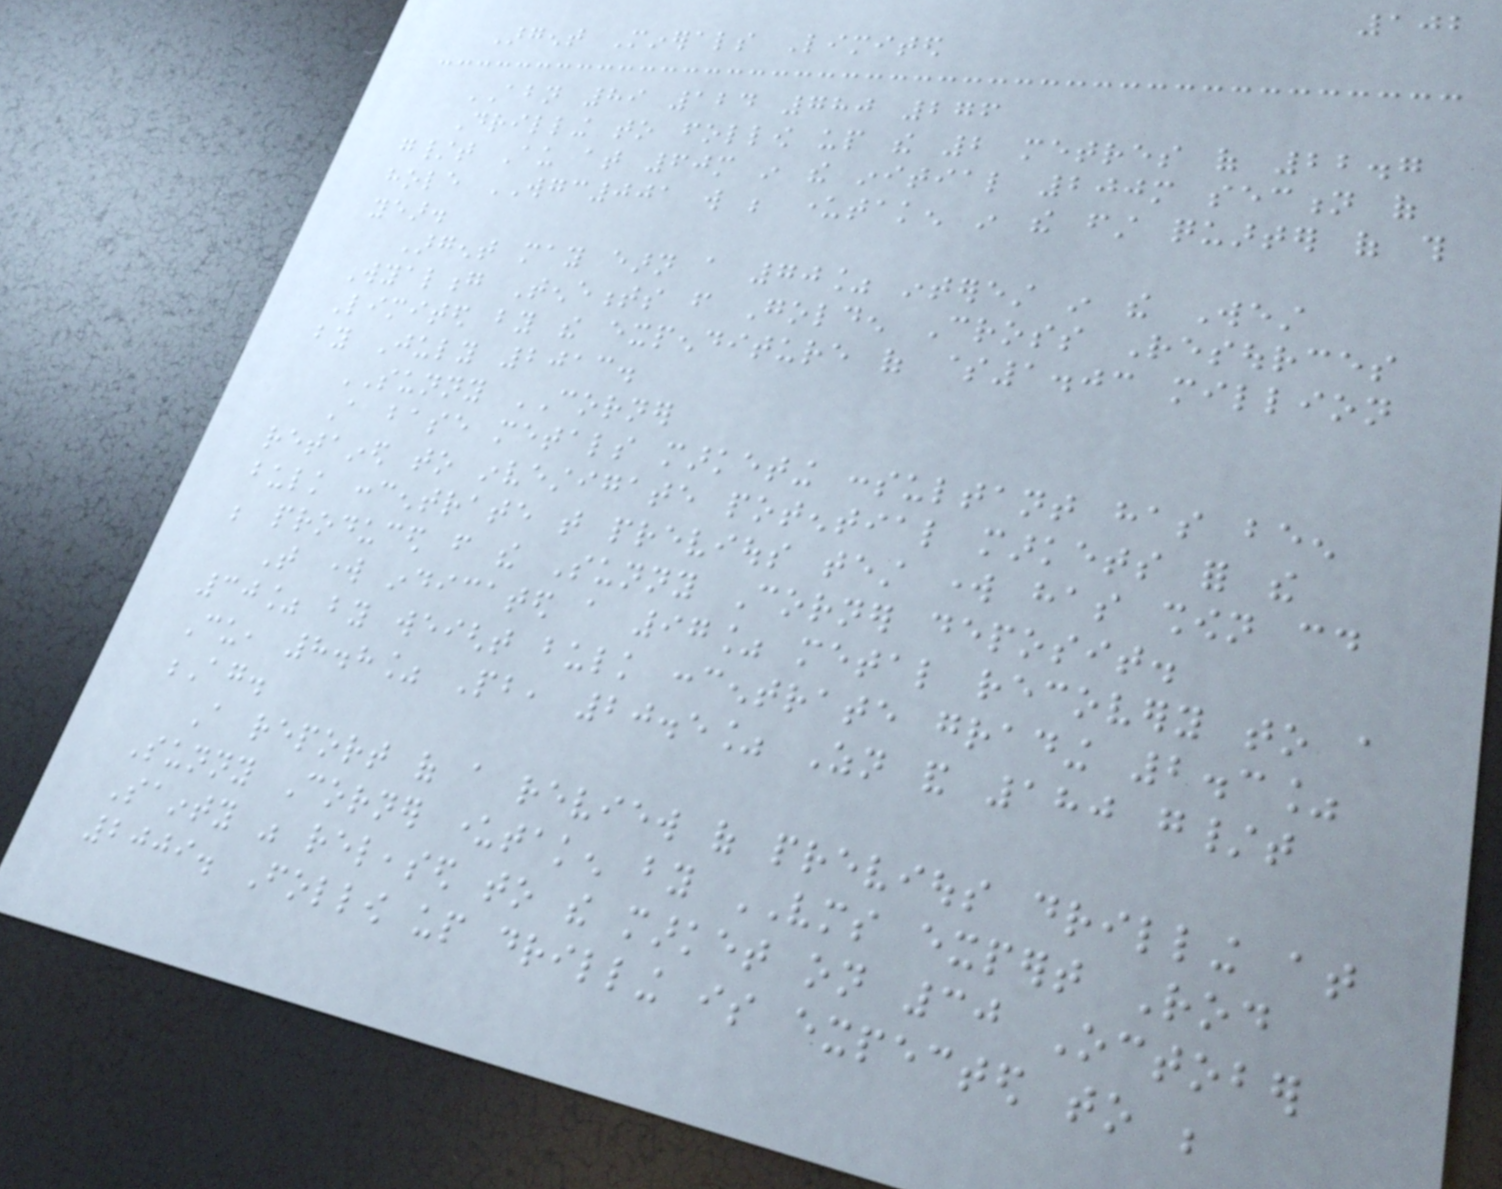102
Argent Minerals Limited
ABN 89 124 780 276
Drilling to follow up the 2 metres of 22.7
g/t Au at 60m in the initial 200m section of
hole WGC001 will be undertaken in the first quarter of this
year.
Argent may earn a 70% interest in the West
Wyalong Tenements from Golden Cross Resources
Limited by the expenditure of $1.03 million
by July 2013.
SUNNY CORNER
A base metals marketing consultant has been
retained to investigate potential markets for the
bulk concentrate that previous test work has shown could
be produced from the Sunny Corner deposit.
That work indicated a 97% metal recovery to a
30% by weight bulk concentrate grading 2.3%
Cu, 8.8% Pb, 20.5% Zn and 180 g/t
Ag.
A report of a review of previous drilling at
Sunny Corner undertaken by VMS expert Rod
Sainty was released to the market on 30 October
2009. Follow up drilling is expected to be
